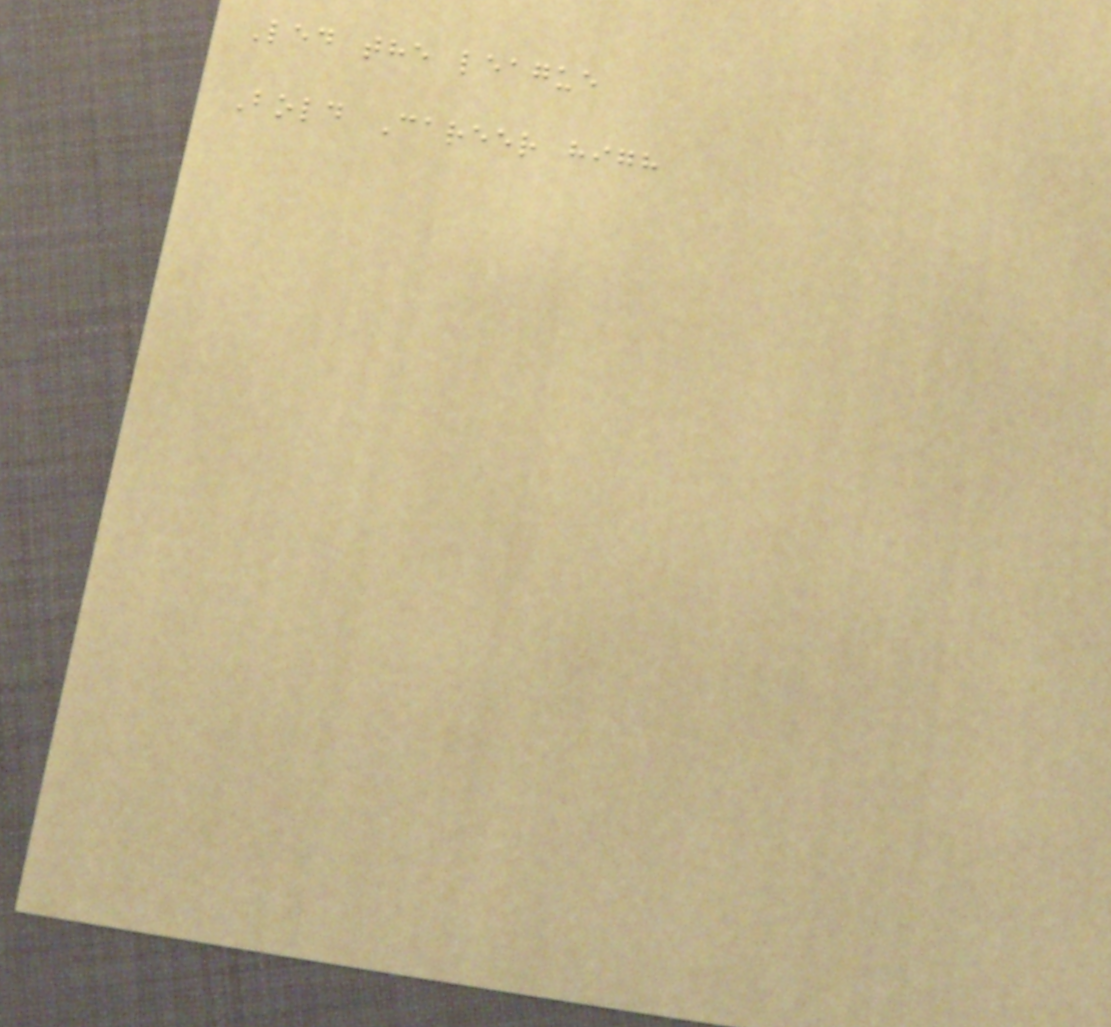Led the league
Bold Career high
